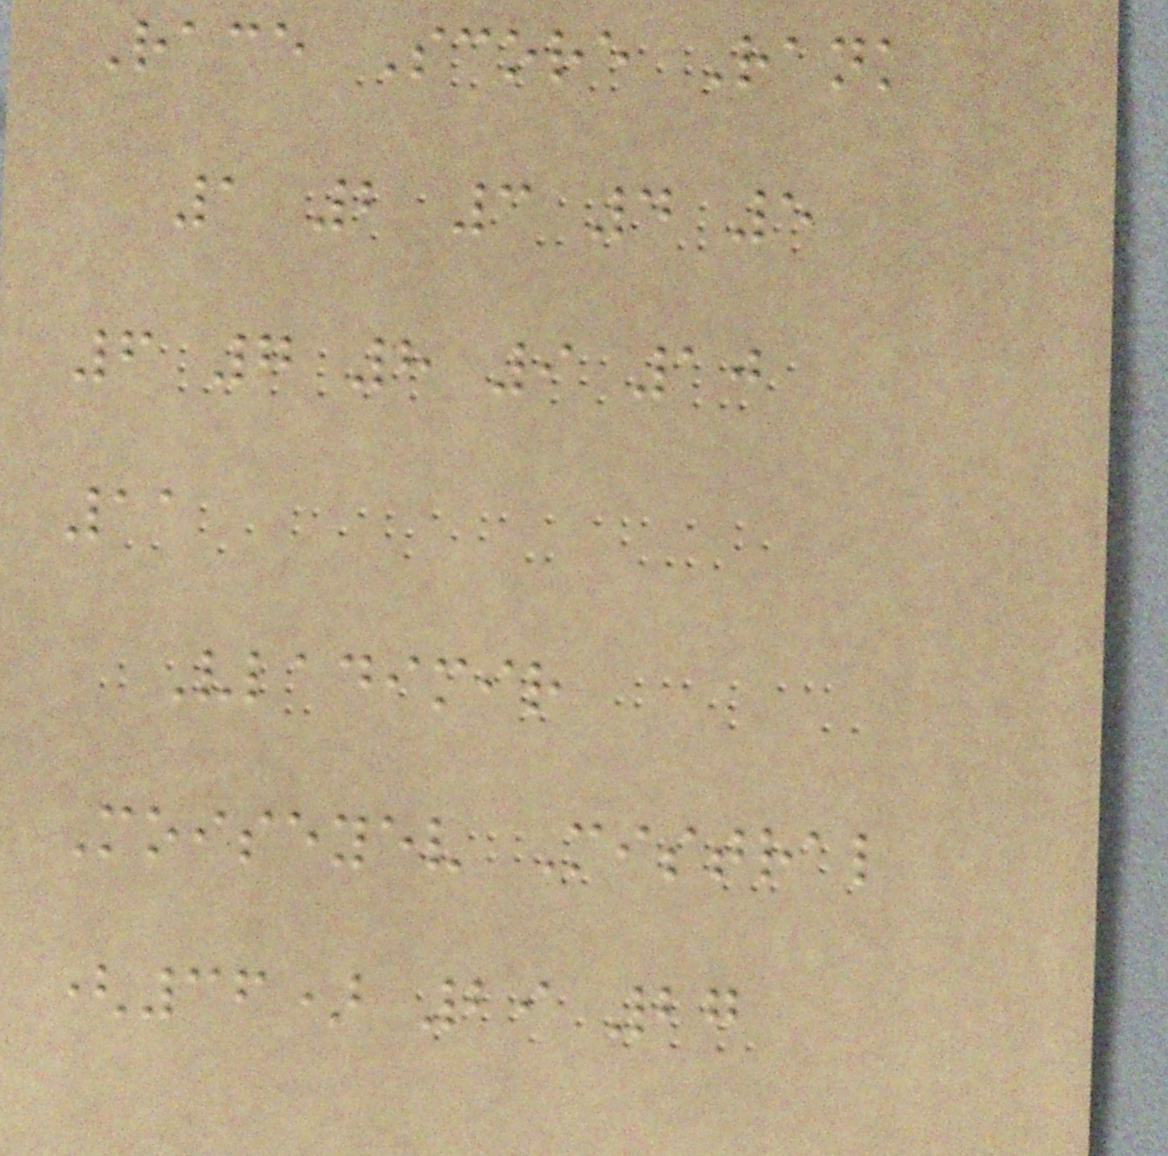Race Score Rank
1 2 3 4 5
6 7 8 9 10
11
Vladimir
Moiseyev Mistral
(36) 29 27
